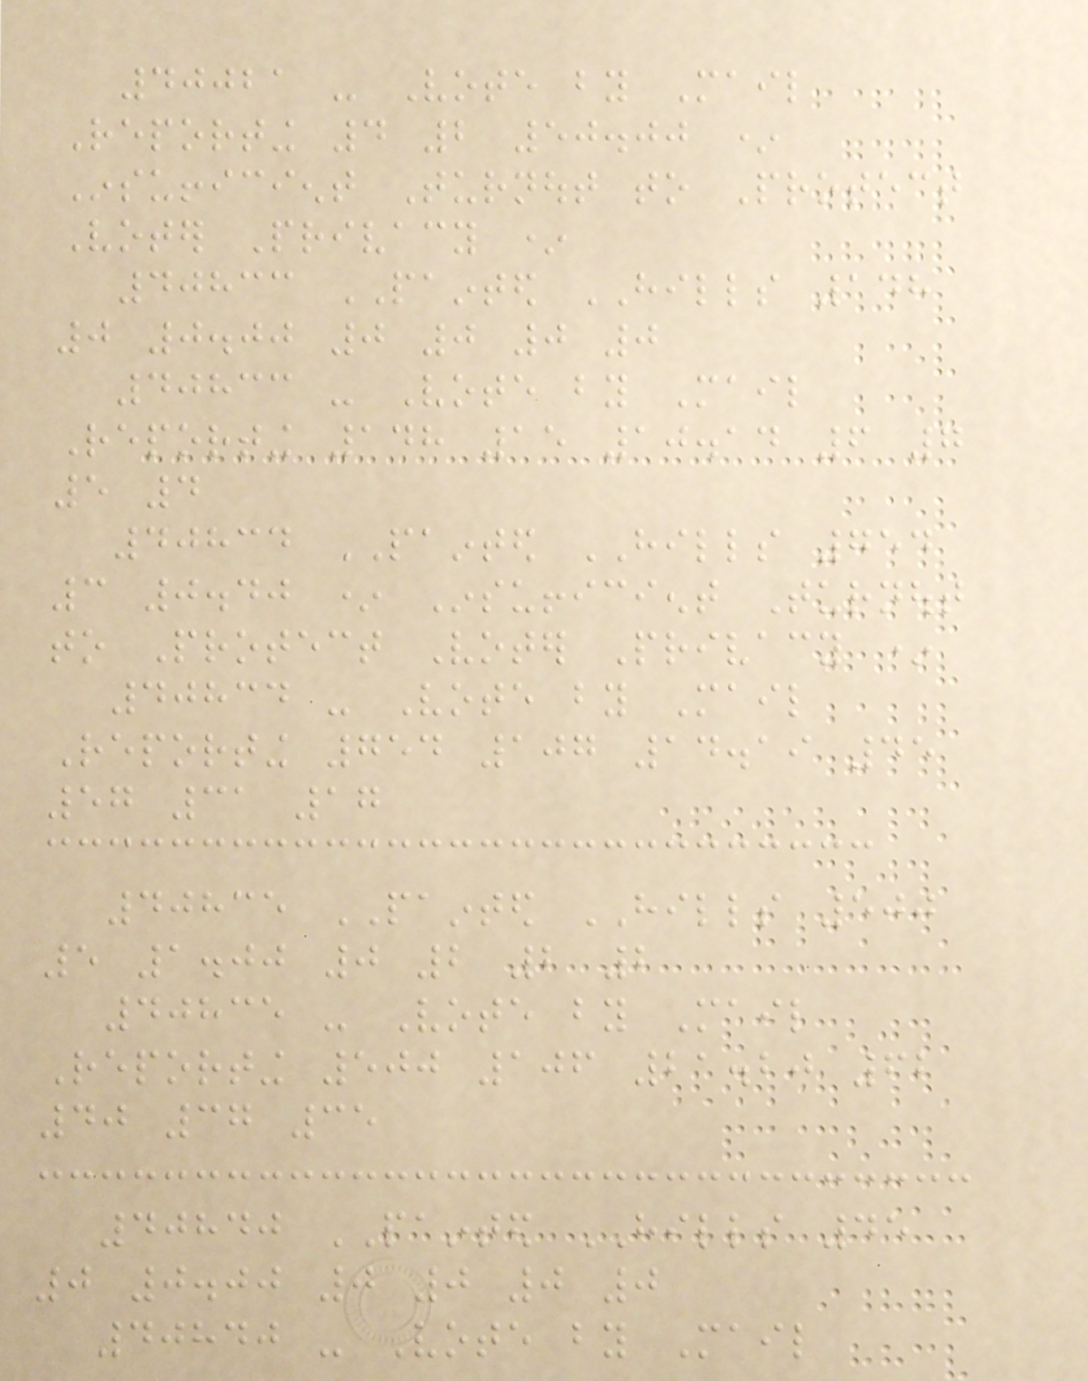40021 - Vote by Mail
Reporting 4 2 50.00 *
Insufficient Turnout to Protect
Voter Privacy *
40833 PAINTED HILLS 148
0 0.00 0 0 0 0
40833 - Vote by Mail
Reporting 148 15 10.14 6 7
5 4
40834 PAINTED HILLS 754
3 0.40 * Insufficient Turnout
to Protect Voter Privacy *
40834 - Vote by Mail
Reporting 754 107 14.19 45
57 31 17
40835 PAINTED HILLS 500
5 1.00 0 2 2 2
40835 - Vote by Mail
Reporting 500 106 21.20 62
40 37 35
40840 PAINTED HILLS 45
0 0.00 0 0 0 0
40840 - Vote by Mail
